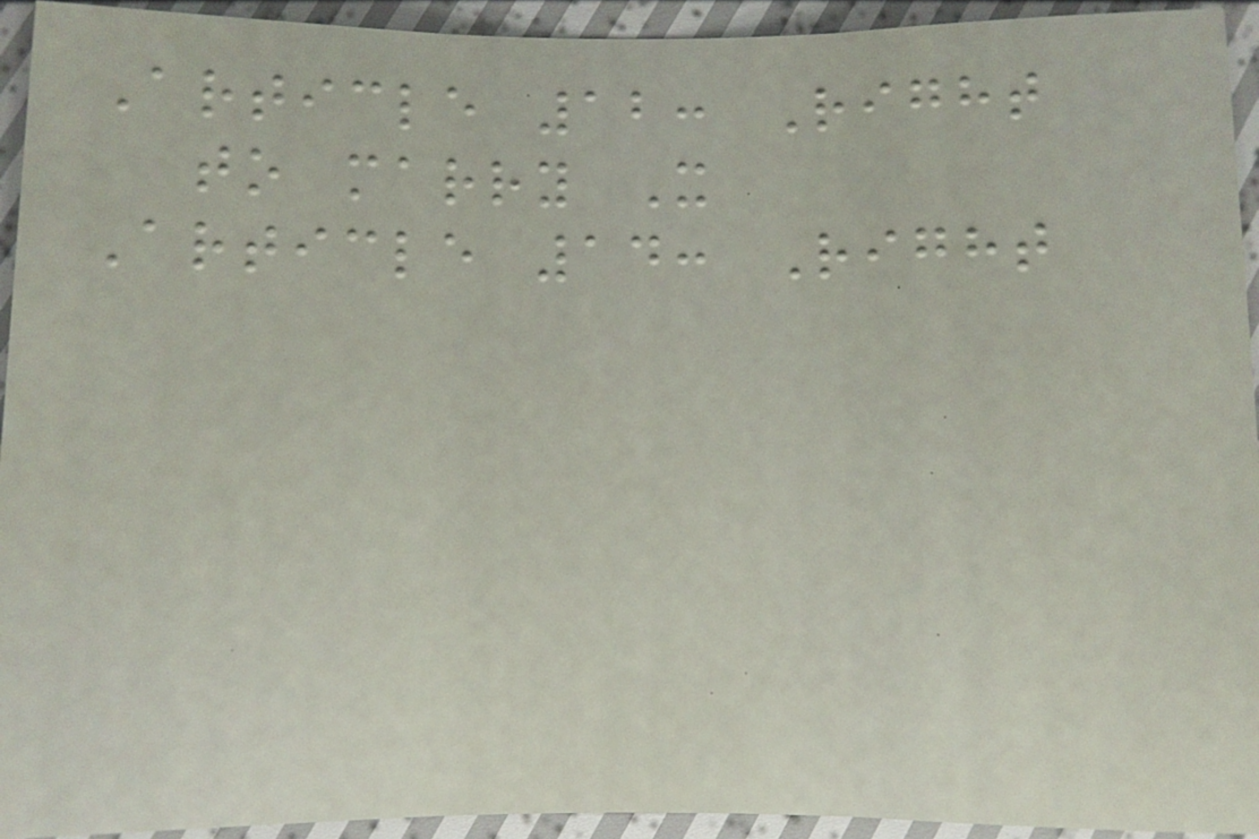Article 12: Right
to marry X
Article 14: Right
